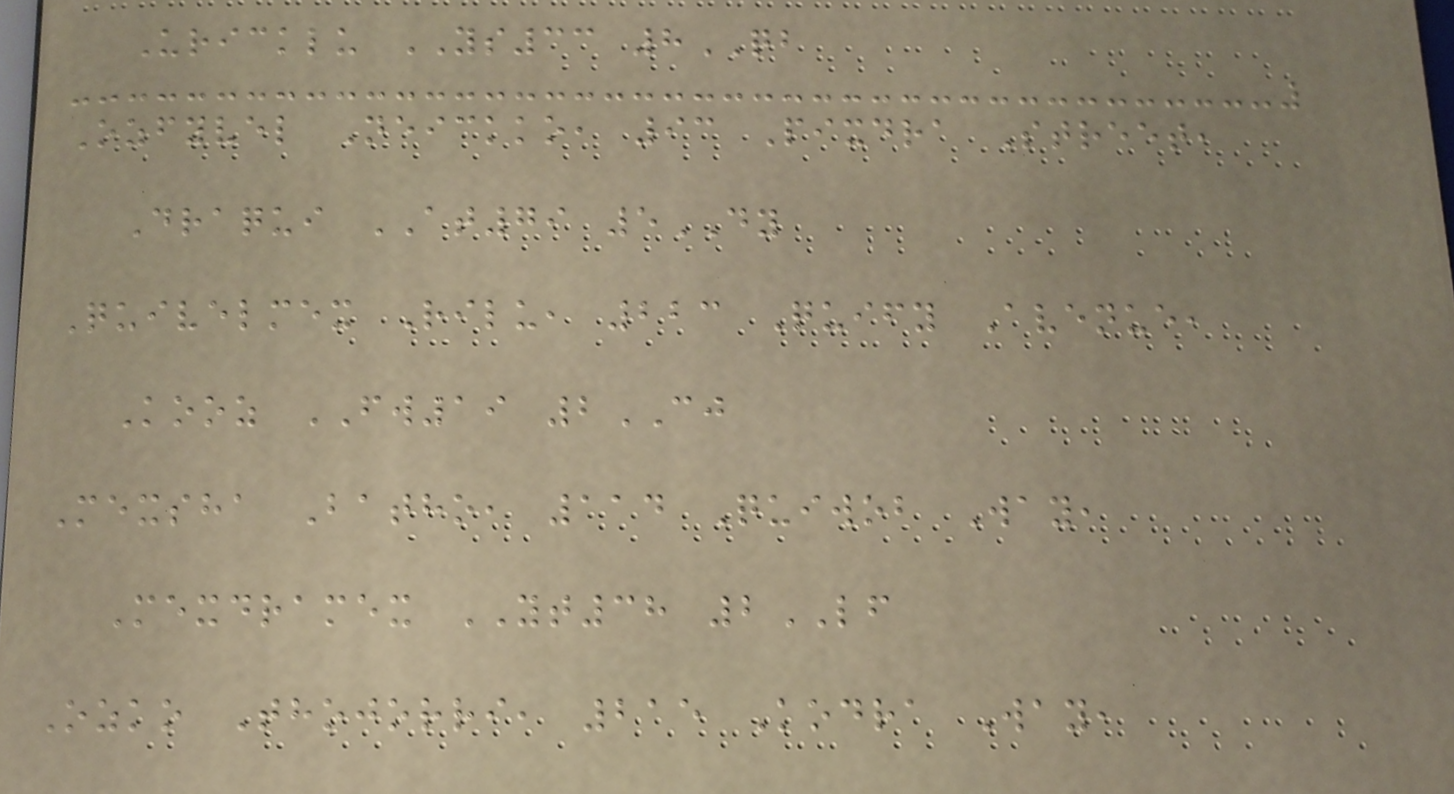Uricklu YS33 8QB
Ozfyvel Neickko, 93 Pixdra Street,
Draqui AT79 5DY
Quivelmex Rilu, 223 Quify Avenue,
Kooz FW19 2CJ
Mexsha Batho, 114 Quiwob Way,
Mexdramex YT38 2LF
Ozko Thojorri, 215 Kodra Way,
